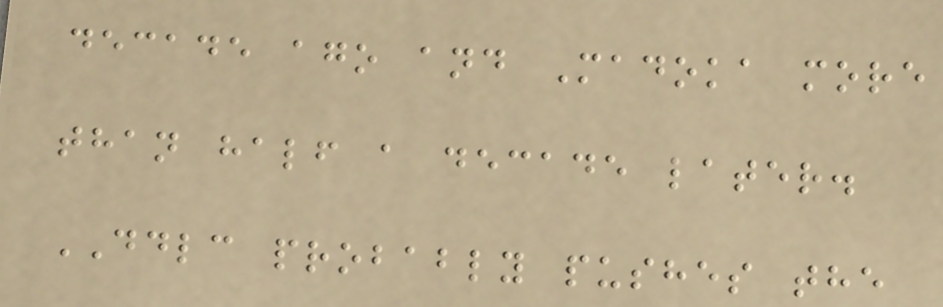decade ago and Madoka more
than half a decade later.
DDLC probably pushes the
